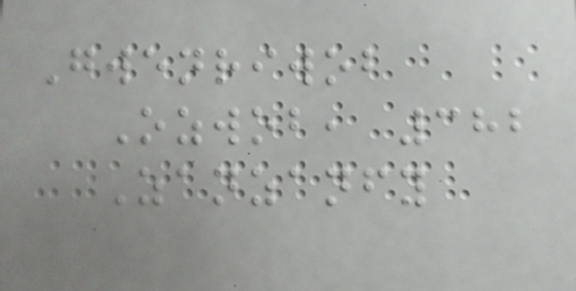Gwenriwob
Ozwob, 382
Zanzanfy
